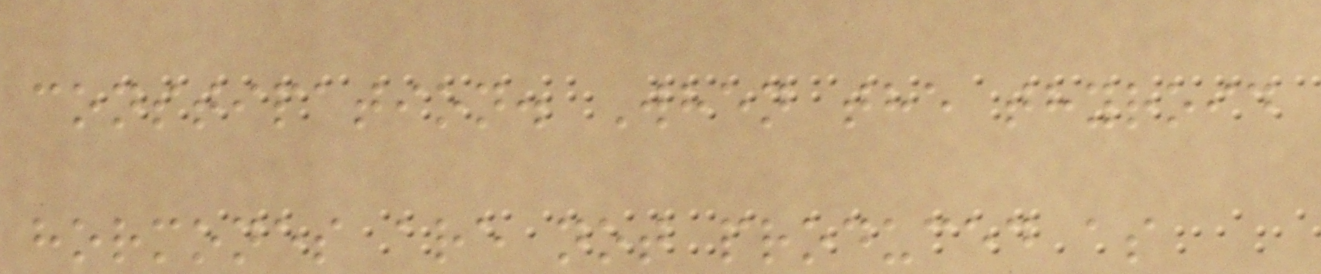constipation. When the thyroid
hormones are not produced as
